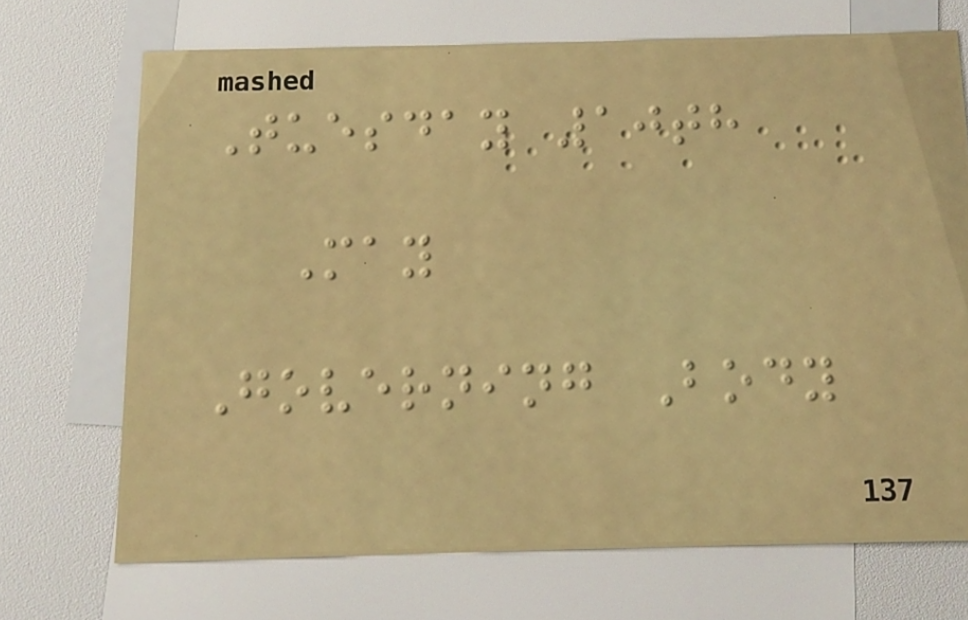Tuesday 10th
May
Governing Body
